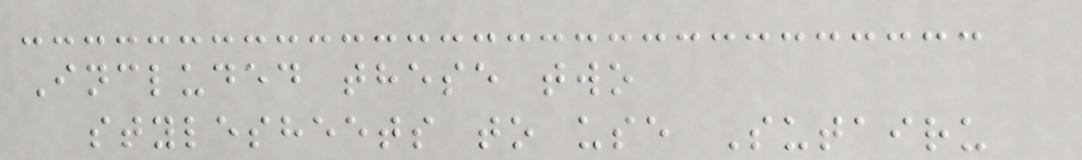Included these two
stylesheets to use Sutairu
